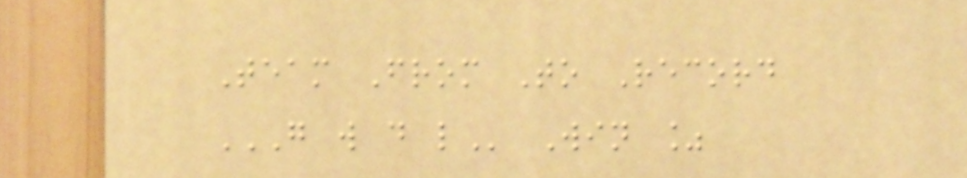Team From To Record
G W D L Win %
